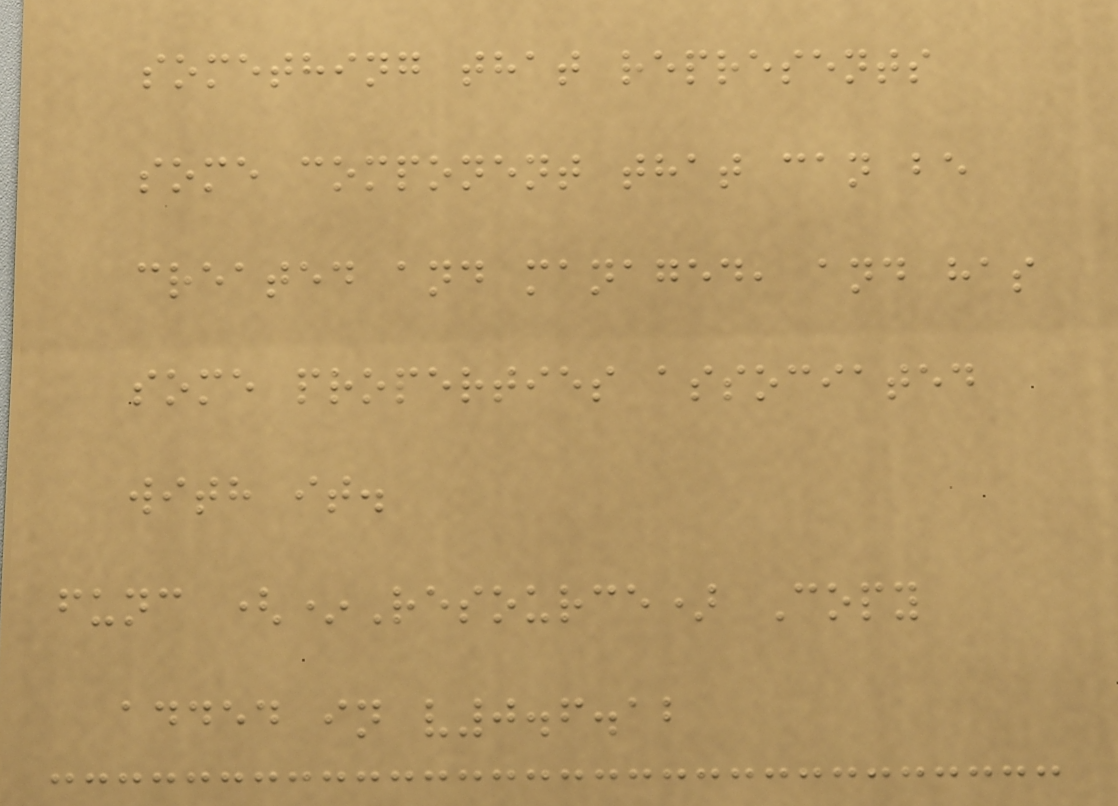something that represents
some component that can be
created and managed, and has
some properties associated
with it.
func (*Resource) Copy
added in v0.6.12
